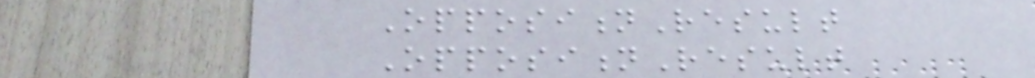OppositionResult
OppositionResult
